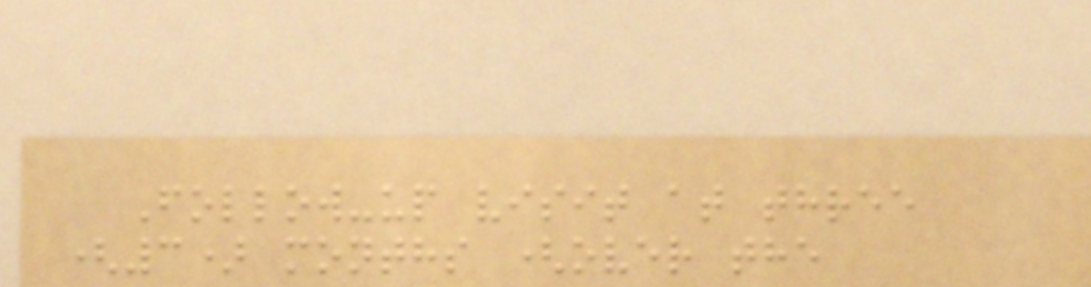Follow-up visit at three
(3) months (over the
